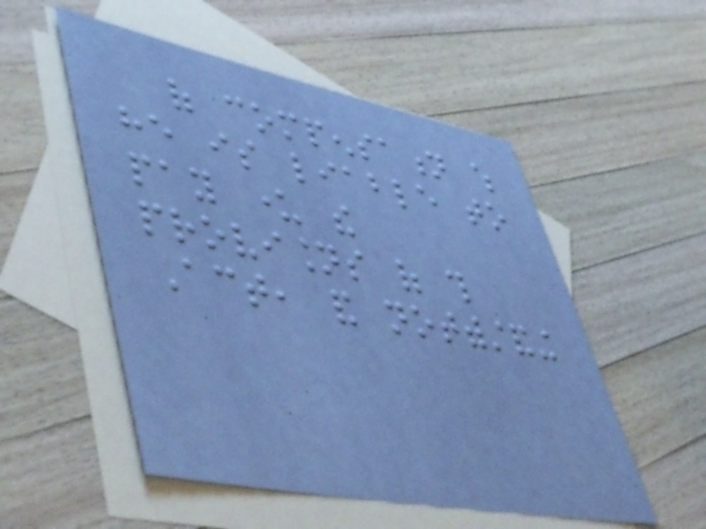of compensation which
he is liable to
pay under the
provisions of this
Act, and notwithstanding
